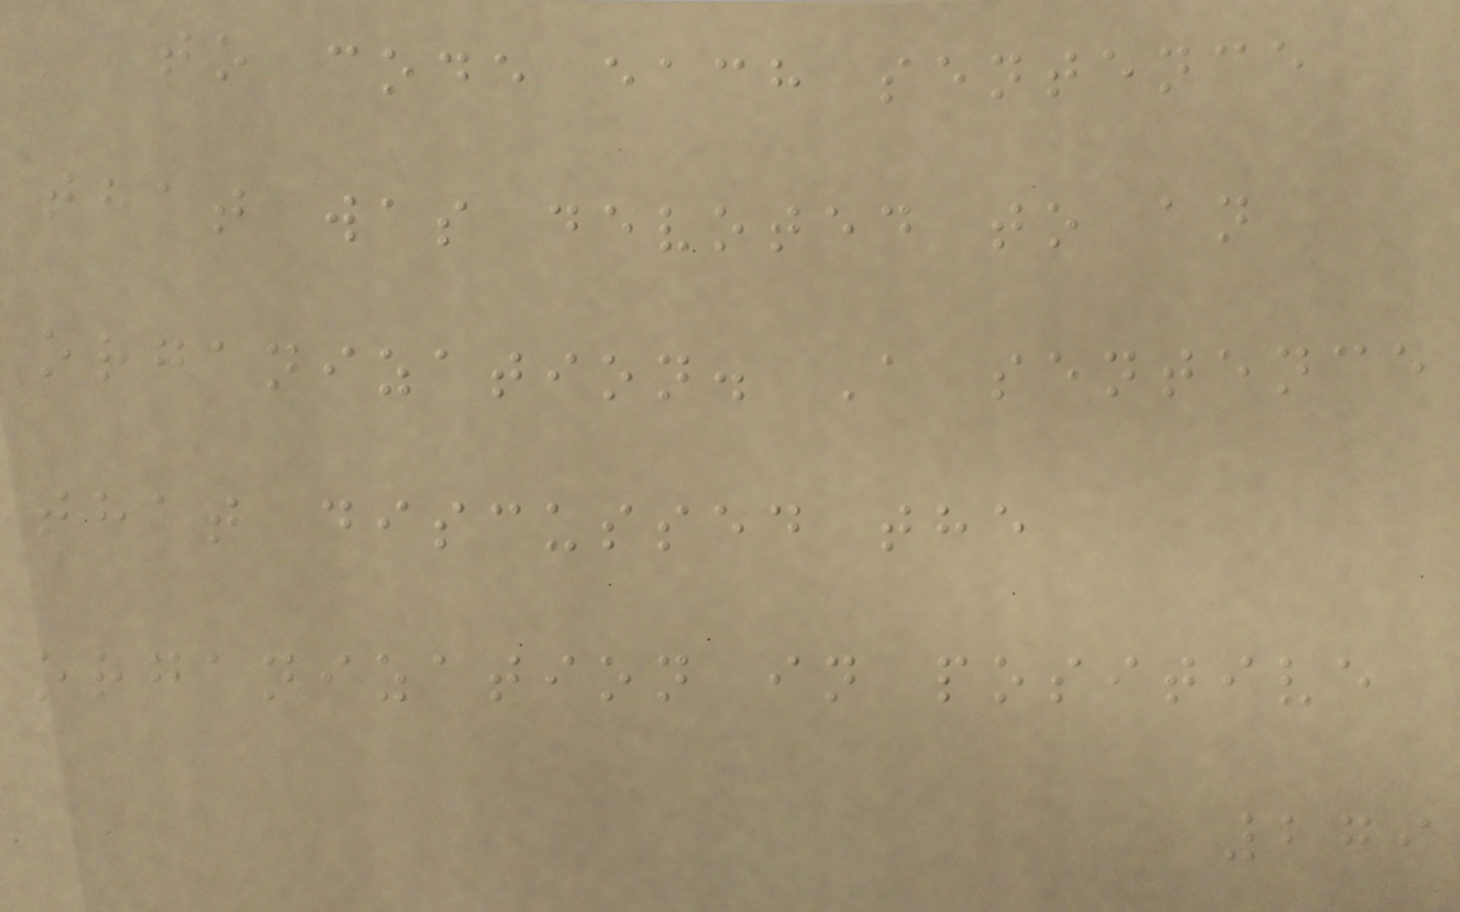to code each sentence
that was devoted to an
organization. A sentence
that discussed the
organization in positive
279
